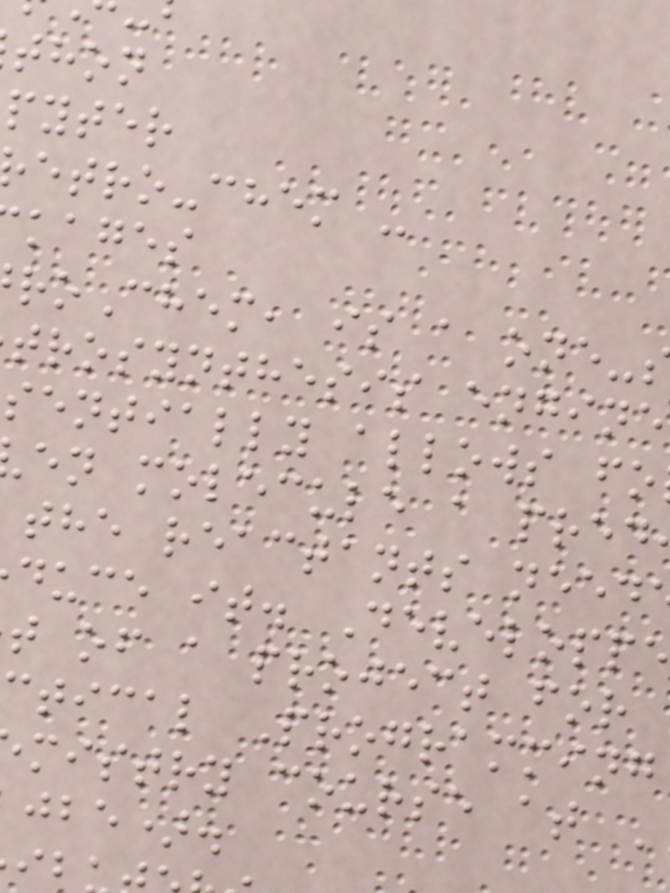thon
pyter
etro-chem -
kages
roChem, is a one-
trosynthesis engine
sentially allows fo
en molecule a pred
the reactants need
duce it. Developp
t of a project for
ctical Programming
mistry course at
jbe).
